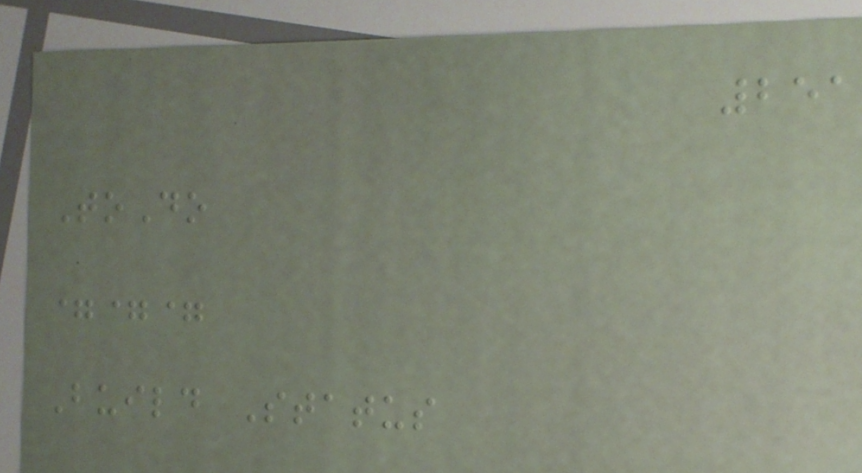251
ToDo
===
Build Status
